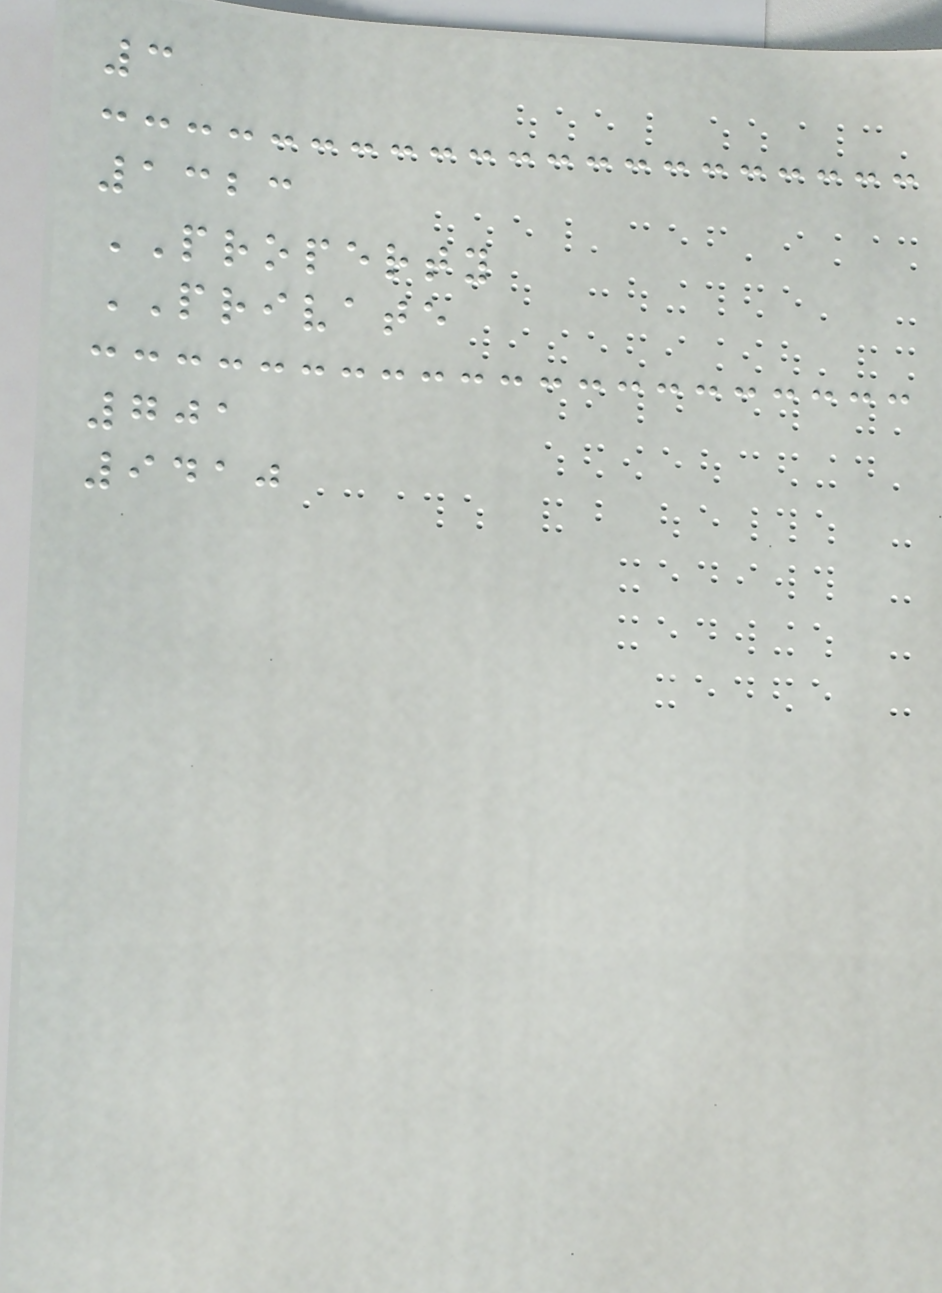3
1323
PROPERTY
PRIVATE
701
9410
